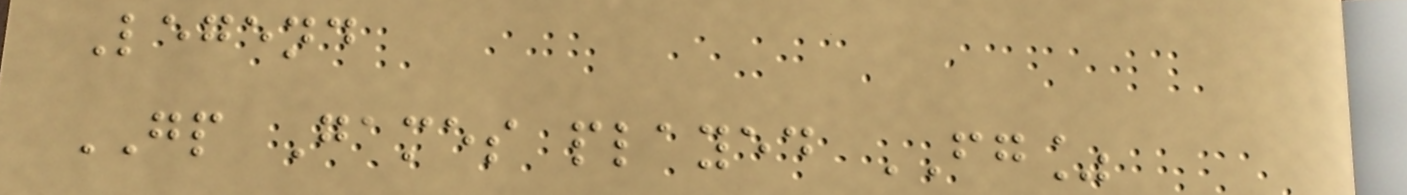Legend
GP Games played FG%
